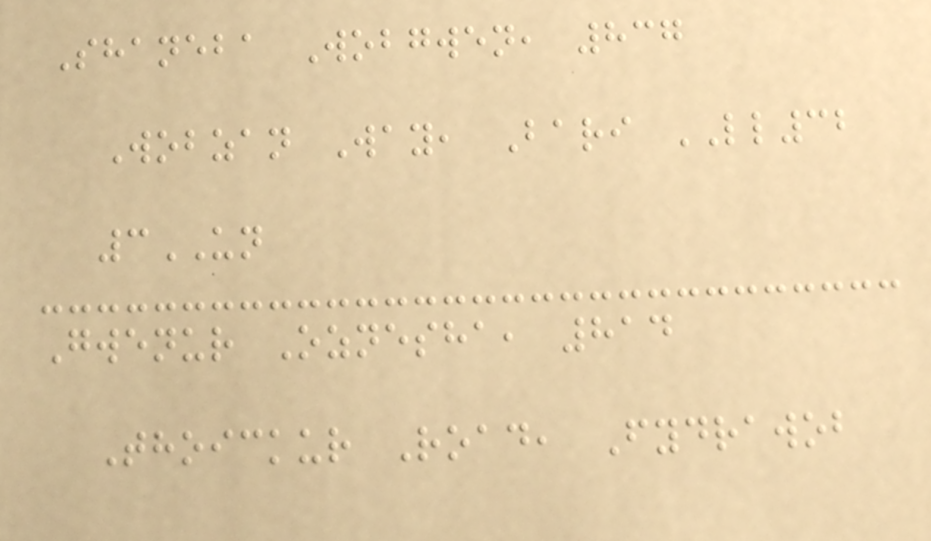Shaneba Wobgwen, 837
Wobzan Way, Bari LL32
3UN
Gwenur Oznesha, 814
Thoickur Road, Fydrawob
